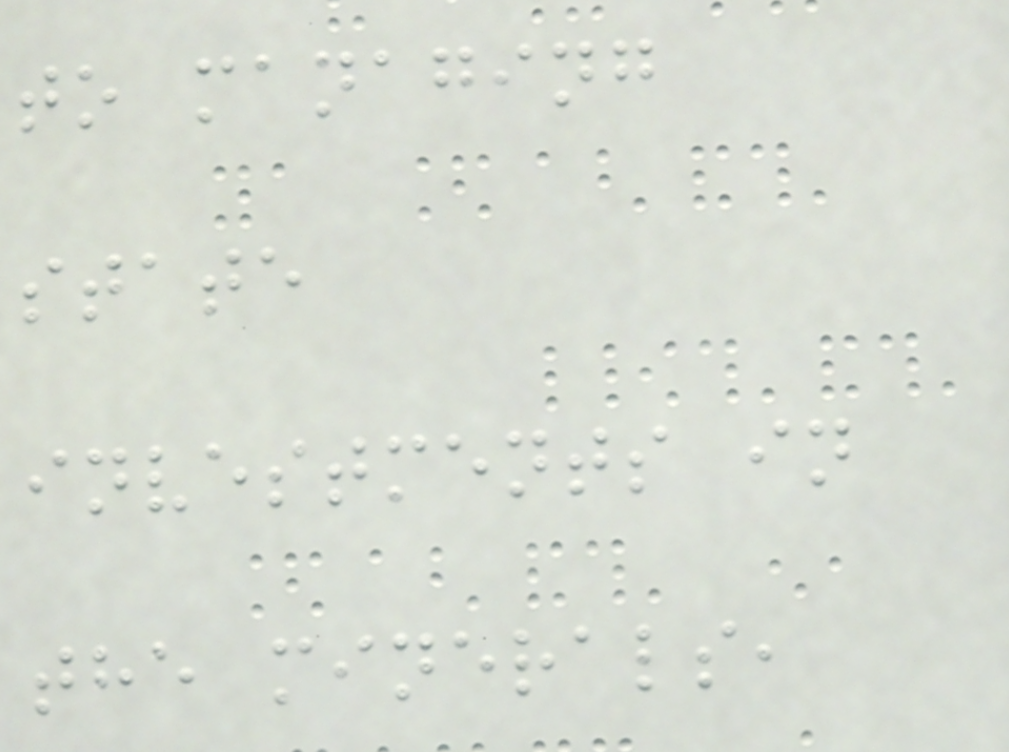to managing
state
investments in
the minerals,
